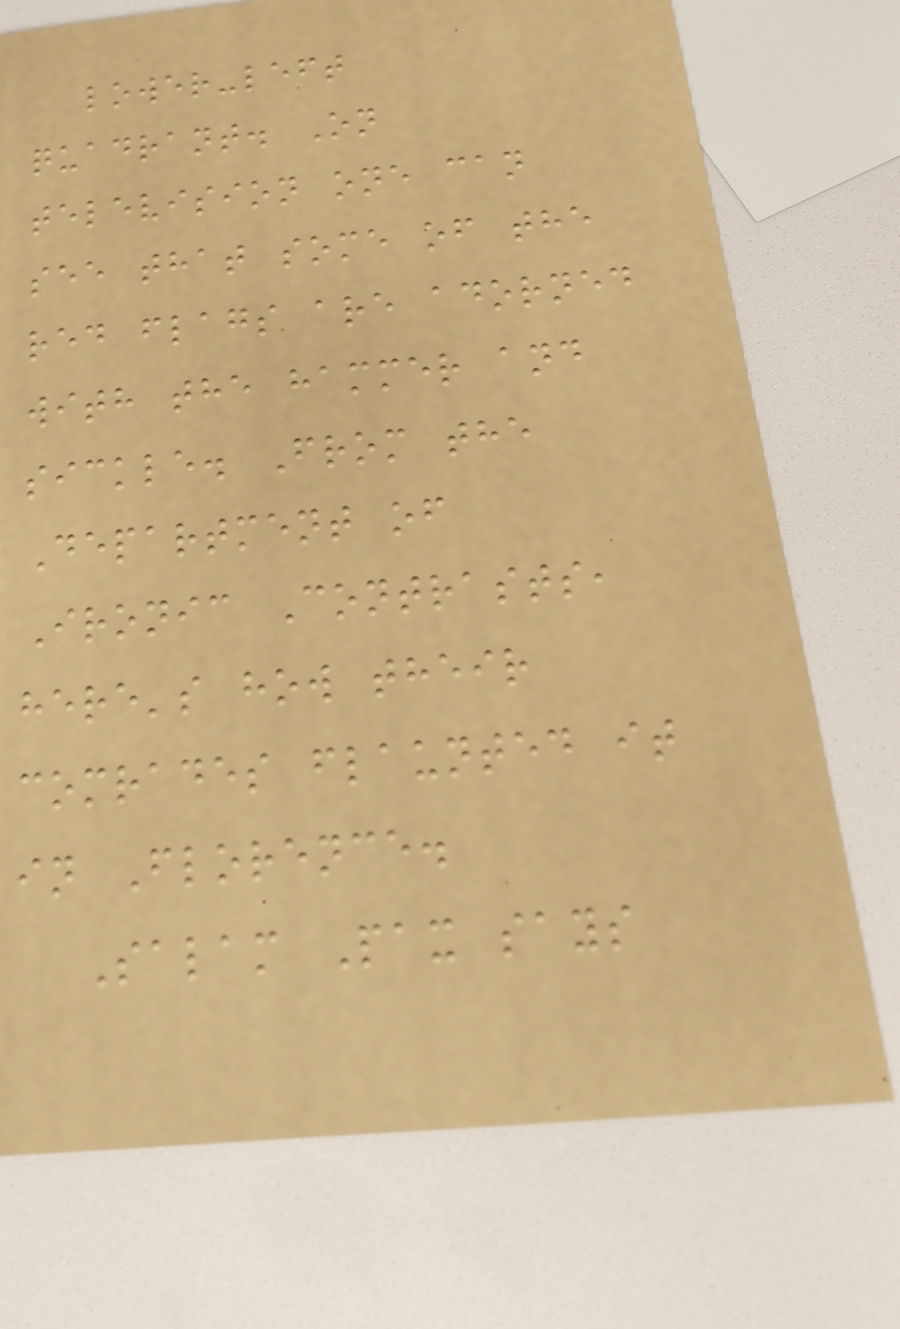lower-left
quadrant. On
television one can
see that some of the
red flags are adorned
with the hammer and
sickle. From the
Department of
Ironic Contrasts,
here's how their
comrades flaunted it
in Florence.
Salam Pax says
